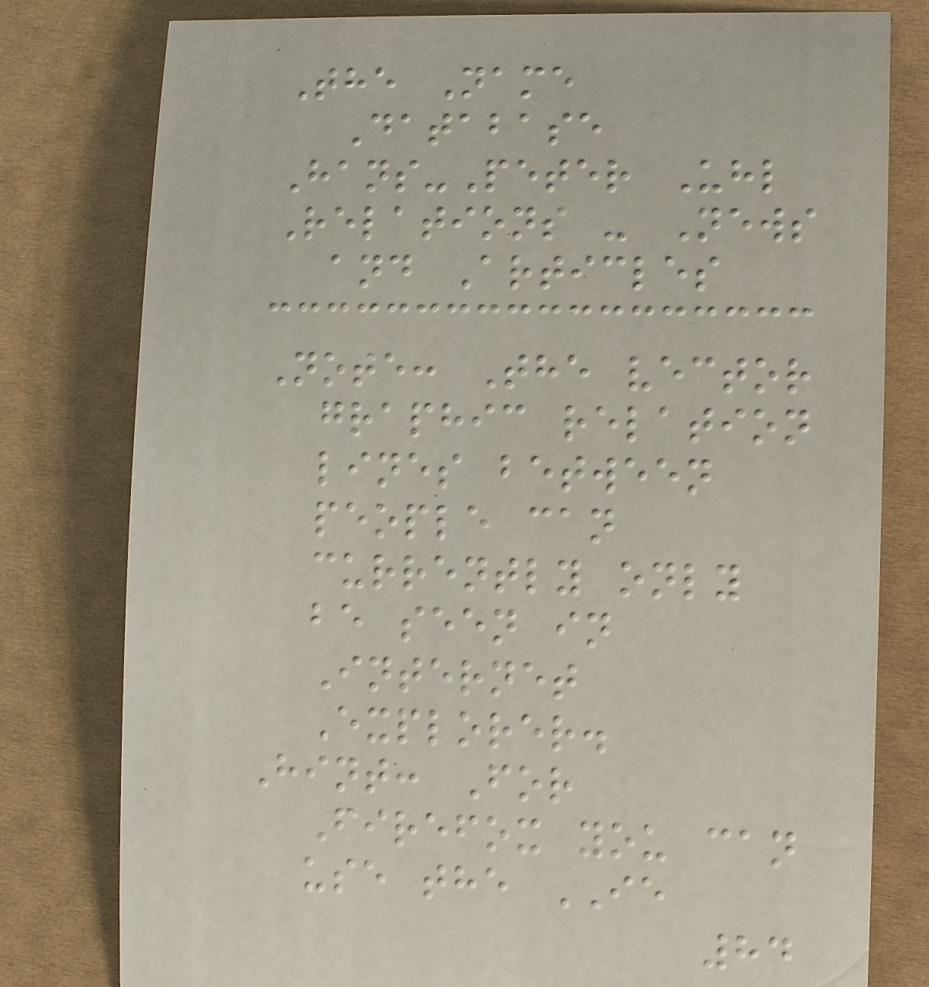The Name
Database
Hans-Peter Uhl
Relations - News
and Articles
Note: The vector
graphic relation
lines between
people can
currently only
be seen in
Internet
Explorer.
Hint: For
Firefox you can
use the IE
84
